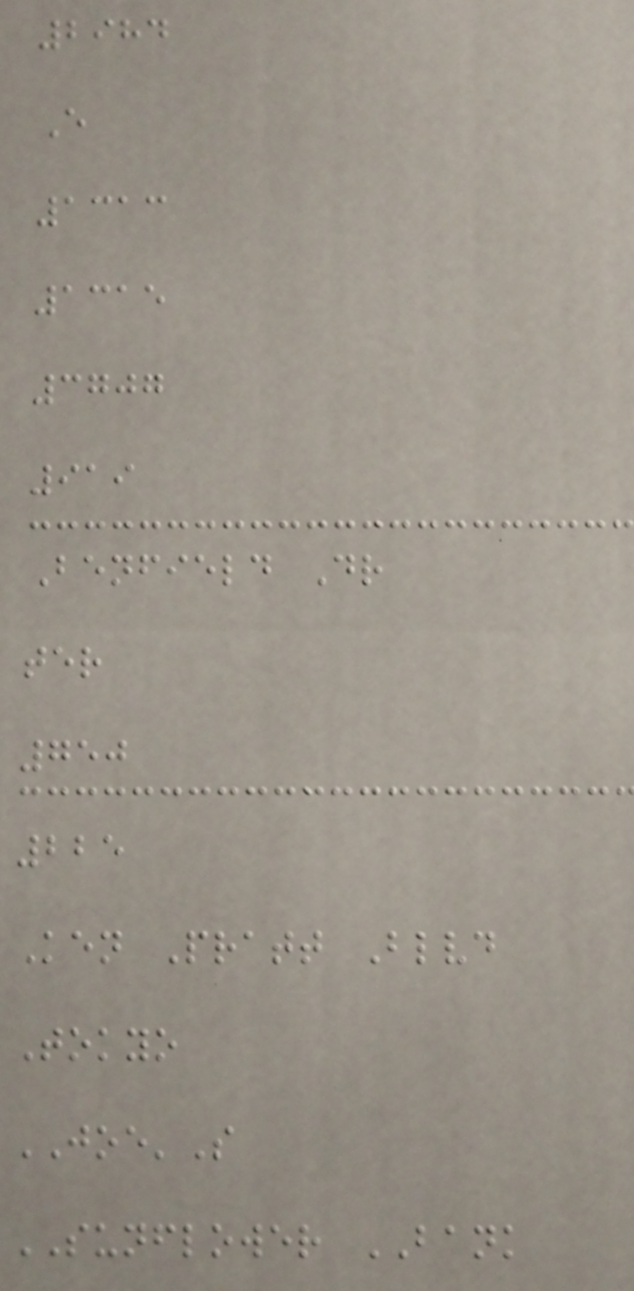2984
E
1313
1315
3707
919
Benfield Dr
ter
750
225
Ken Pratt Blvd
Tokyo
JOE'S
SUNFLOWER BANK
